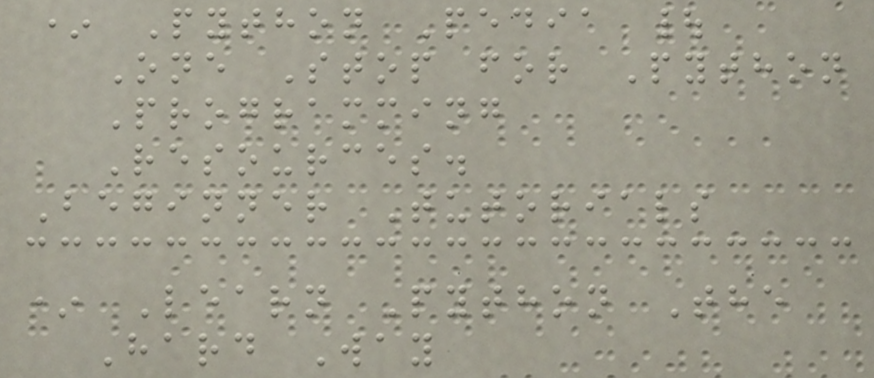* Python Pedia |
One Stop for Python
Programming
Resources.
Beginner Tutorials
* Learn Python The
Hard Way
